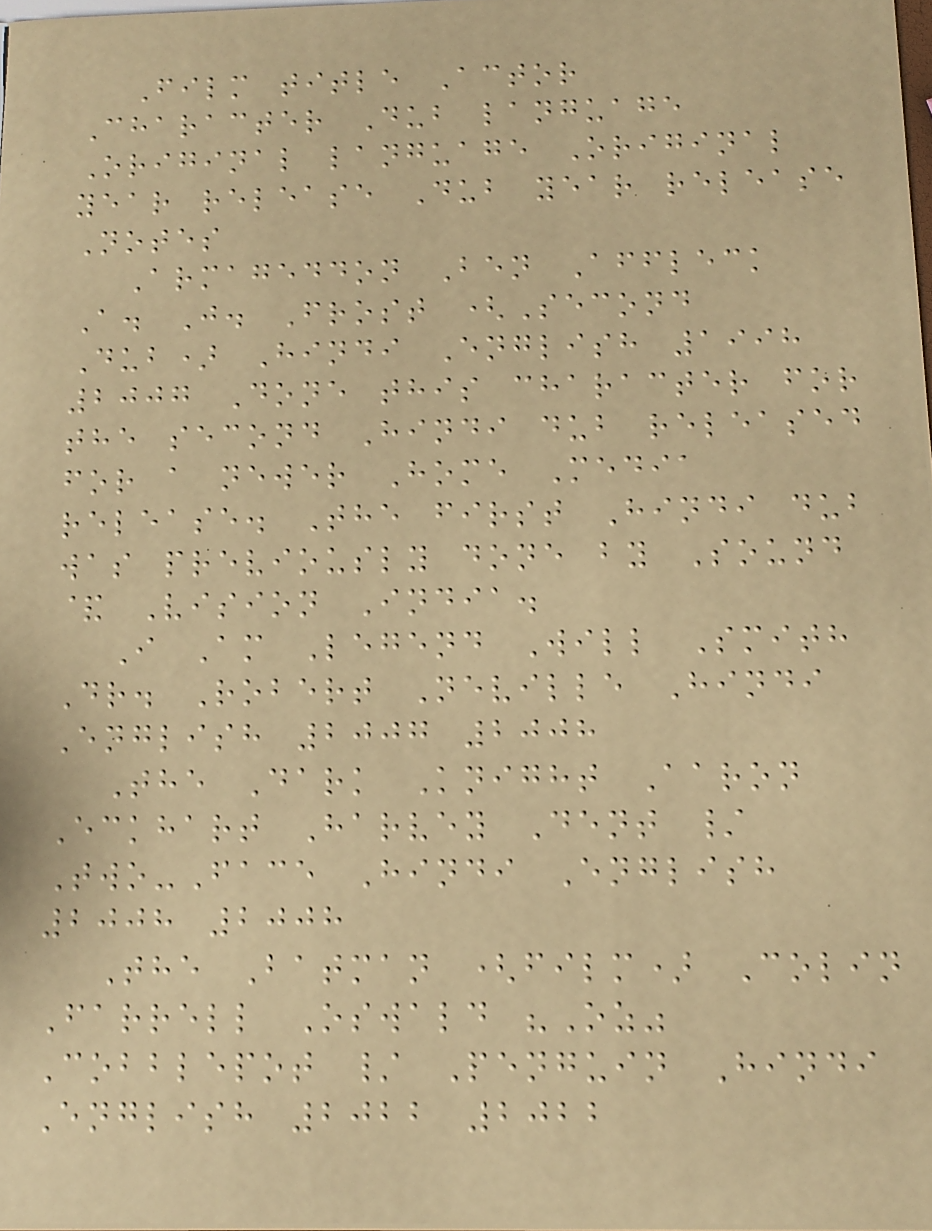Film title Actor
Character Dub language
Original language Original
year release Dub year release
Notes
Armageddon Ben Affleck
A. J. Frost (Second
Dub) Hindi English 1998
2007 Done this character for
the second Hindi dub released
for a newer Home Media
release. The first Hindi dub
was previously done by Sound
& Vision India.
I Am Legend Will Smith
Dr. Robert Neville Hindi
English 2007 2008
The Dark Knight Aaron
Eckhart Harvey Dent /
Two-Face Hindi English
2008 2008
The Batman (film) Colin
Farrell Oswald "Oz"
Cobblepot / Penguin Hindi
English 2022 2022
